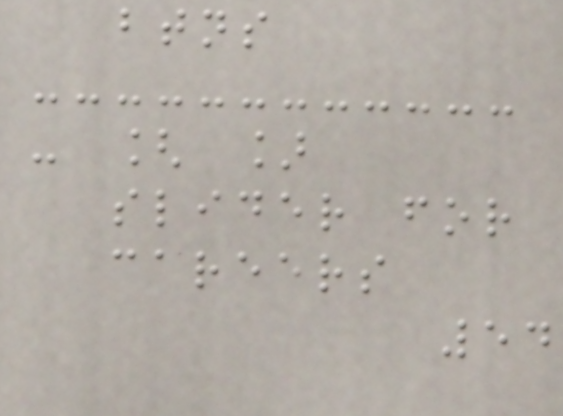btns
- [ ]
slider for
careers
54
